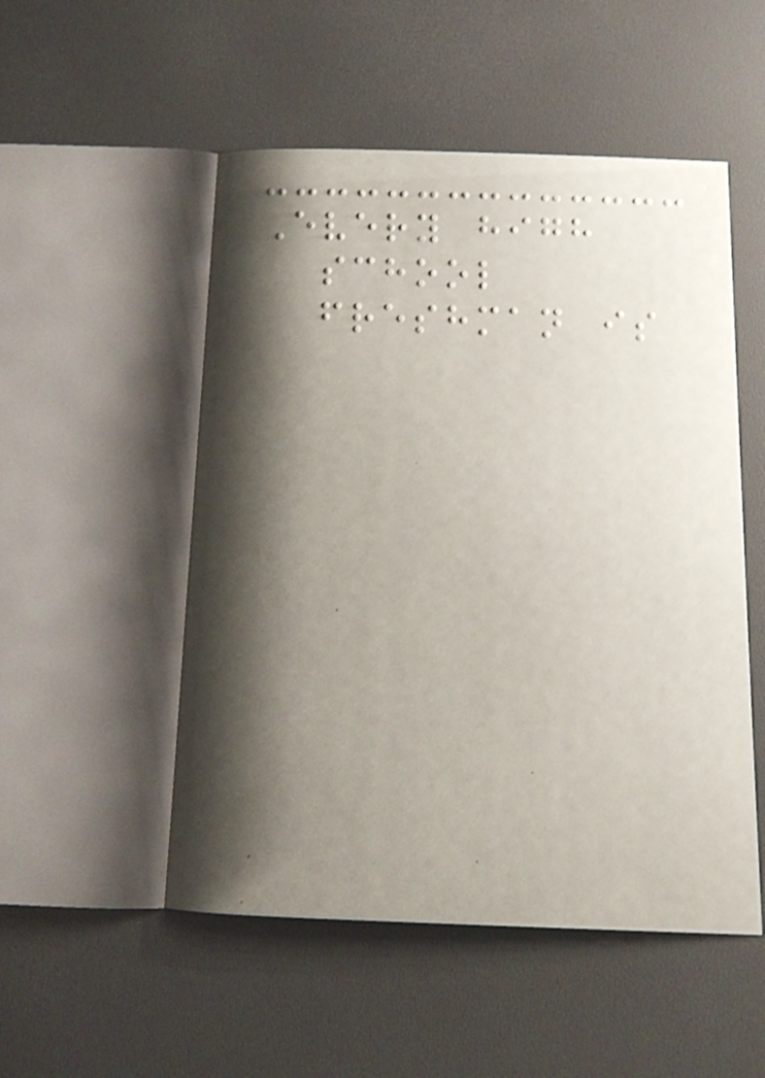Every high
school
freshman is
